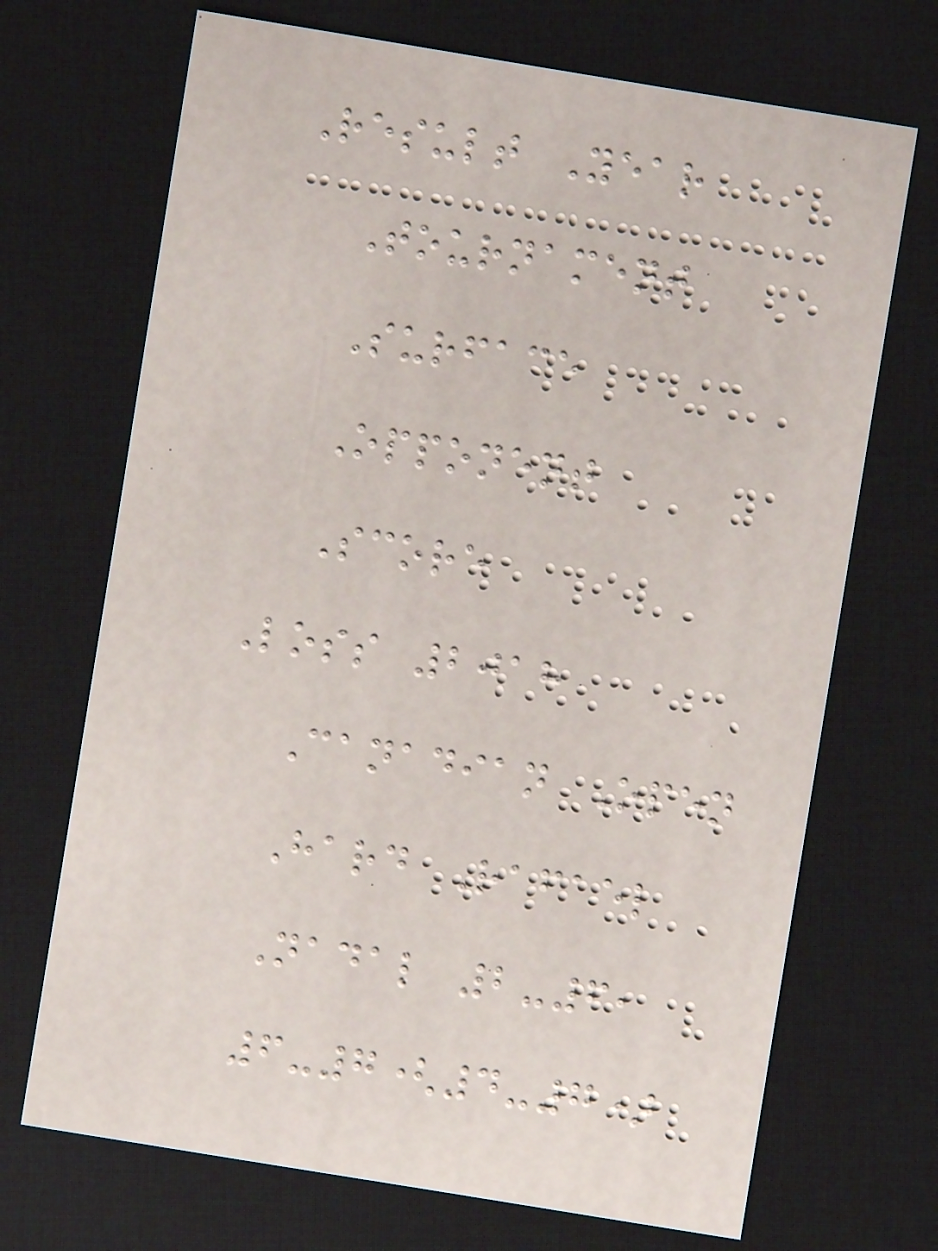Result Year
Tournament
Surface
Opponent
Score
Loss 2018
Canadian Open
Hard Rafael
Nadal 2-6,
6-7(4-7)
